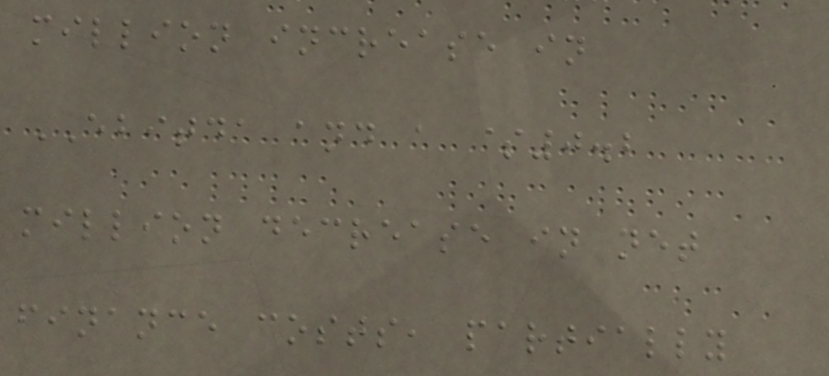million increase in
EBITDA and a $0.2
million decrease in net
finance costs, partially
